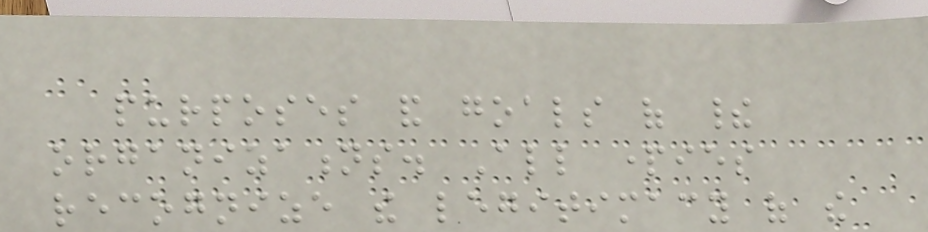purposes and goals of their
organizations. All parties
recognize the legitimacy of the
